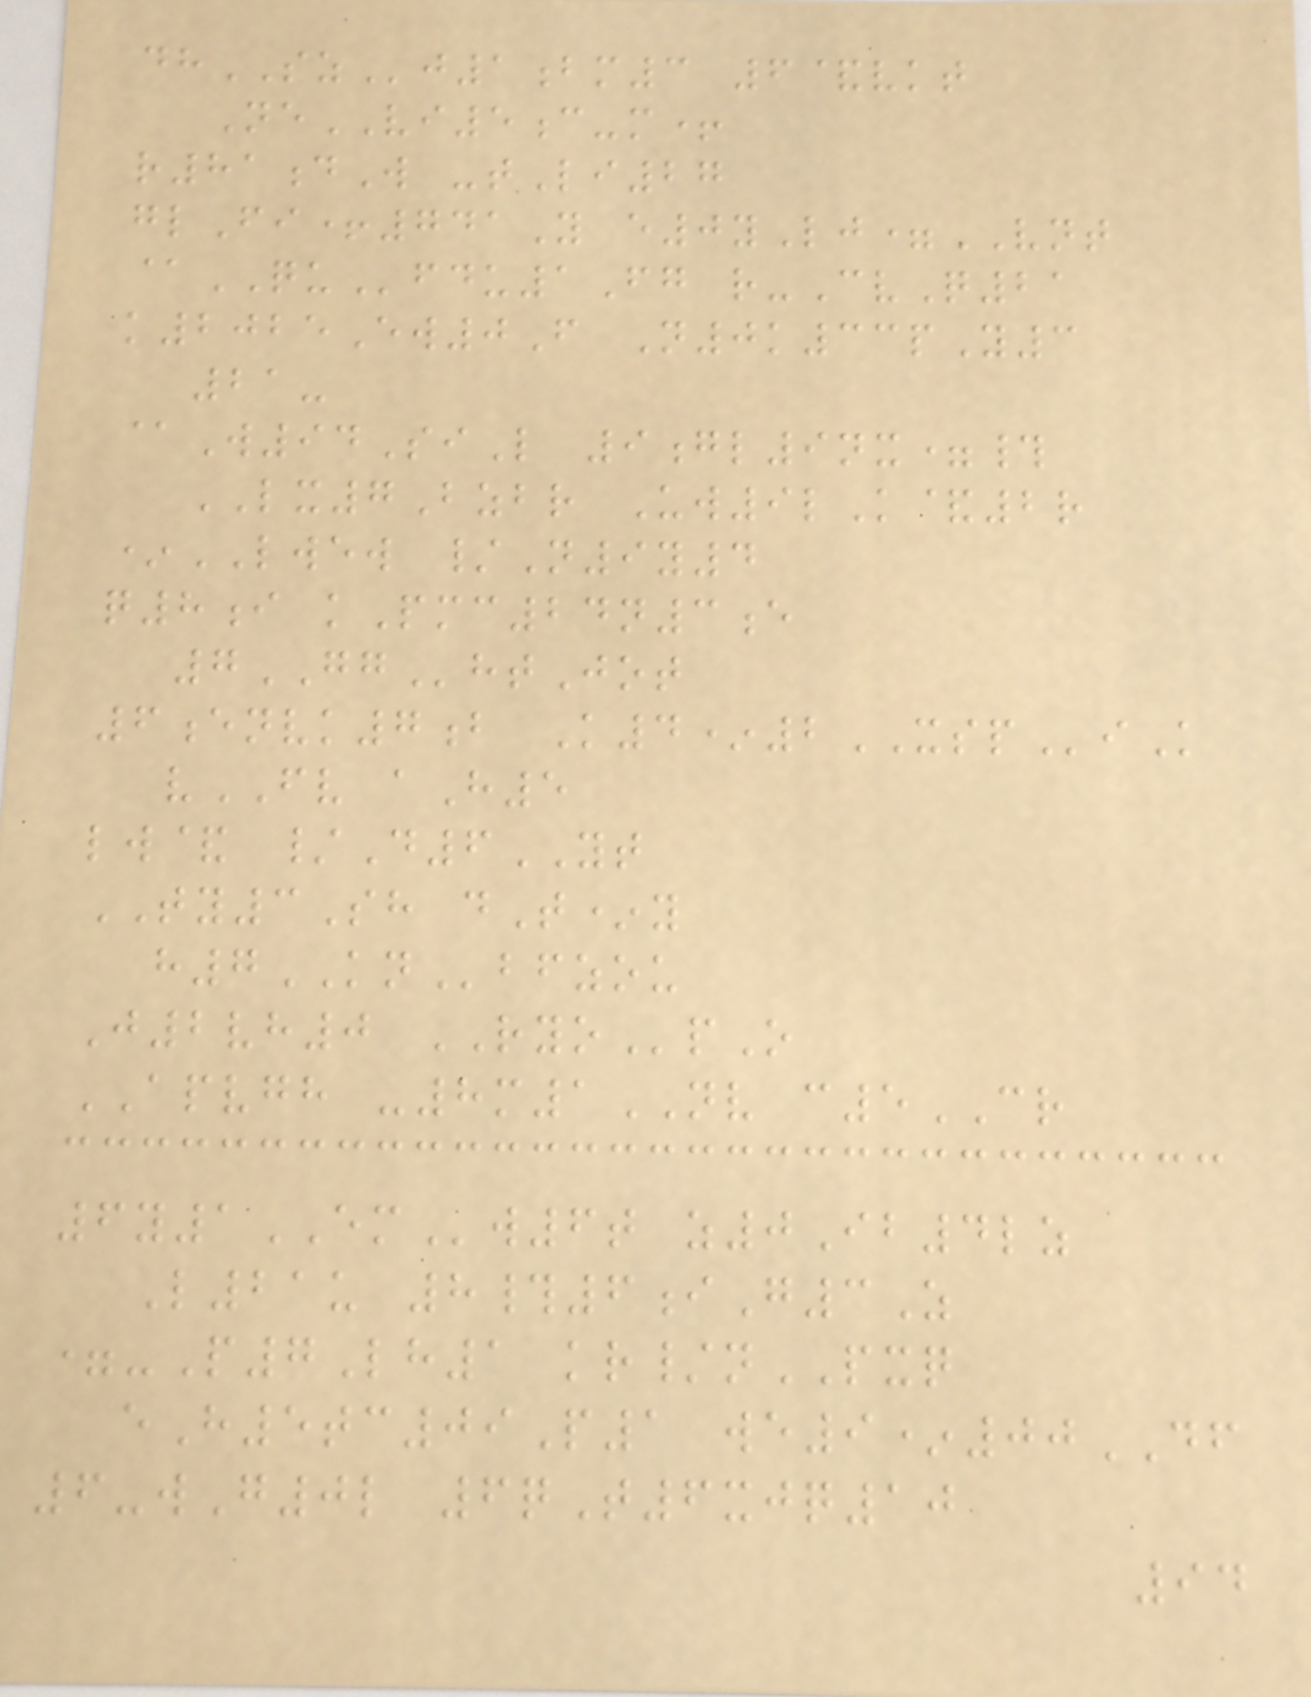dhSZj1bm3 6&vkt
NeVI5c-m+
r81dW -tLi27
glFi+741Y e0yLj=VNT
@QUfdu1Fg r-CvQ21
k2025Ew0F N0k33pY3
21-
@W94SiL 9gl9nx=#
LX7Bzbr Uw9lK&2r
*LWEW /N9y4
q8i kPmc24n3e
7GGhtJot
6envk7b K4*2XSPiK
vFV aH5
lw& /D6YT
TY3Sh dT*y
h7KNbfzou
J2vh0 RYOpO
APVGH -8m1NV c5CR
6y1EMw6t z0Ib4lz
L21u 8#6iG3Z
=-P7Lh1 kr/nPXQ
eH5tc09P1 we9*00DF
6-wG0l 6qT6xjq10
94
